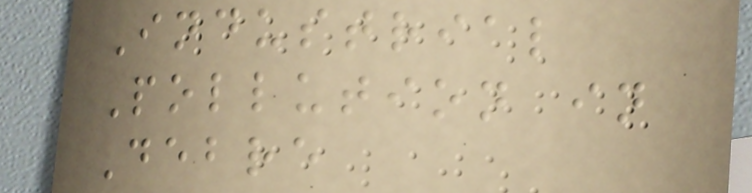Industrial
Pollution in
Debre
